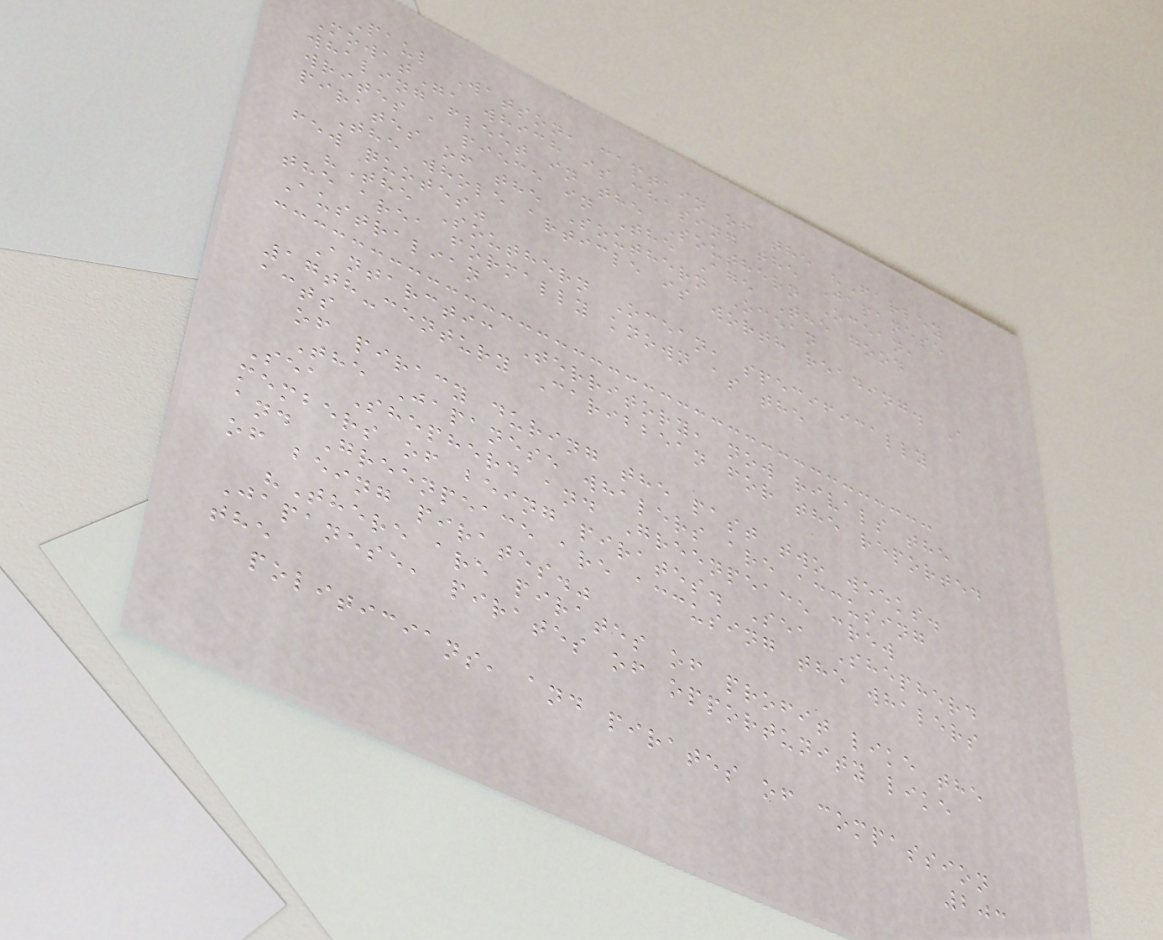Paul Watson, captain of the "Farley
Mowat", which is chasing the Japanese
whaling fleet in the Southern Ocean,
writes a piece in The Age The good
pirates of the Southern Ocean
The whole article is worth reading. A
few quotes"
"The Southern Ocean, specifically
the area formally known as the
Australian
Antarctic Territory, now rivals the
17th-century Caribbean for the reported
acts
of piracy during the past two weeks.
The Japanese whalers are accusing
Sea Shepherd and Greenpeace crew
members of being pirates. Sea Shepherd
and Greenpeace are accusing the whalers
of being pirates."
"There are pirates of profit like the
Japanese, pirates of opportunity like
the
politicians, and pirates of compassion
203
